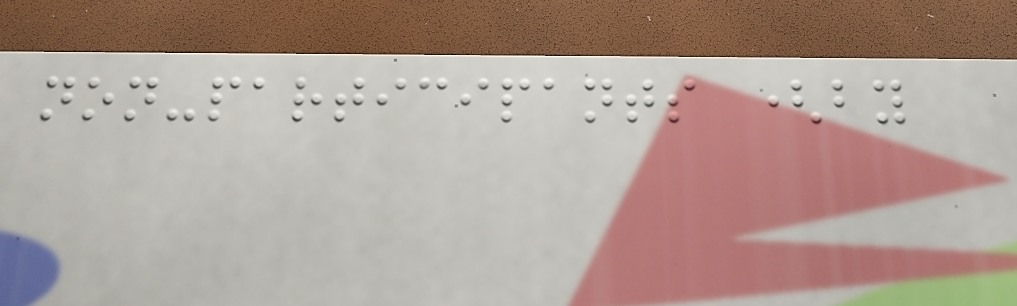non-participants (by
